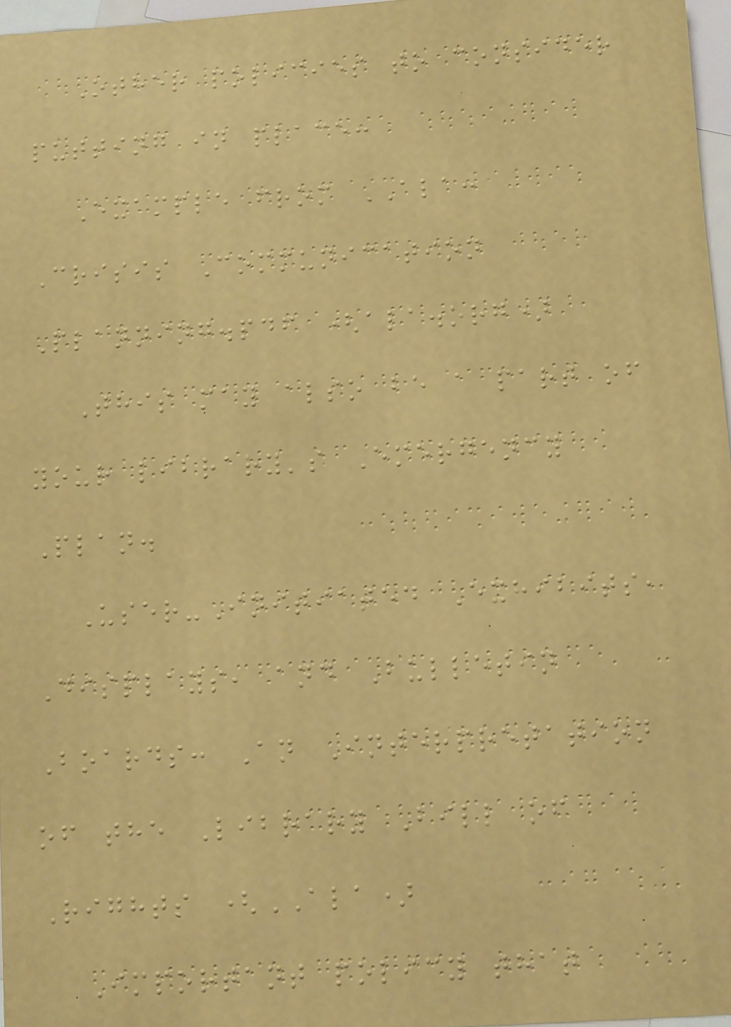Other policies to consider
putting in place:
Example from ALA:
Crisis Communication
Planning.pdf (ala.org)
This may also be a part of
your library's Emergency
Plan.
User-Initiated Exhibits,
Displays, and Bulletin
Boards: An Interpretation
of the Library Bill of
Rights (ALA)
Important policy that
